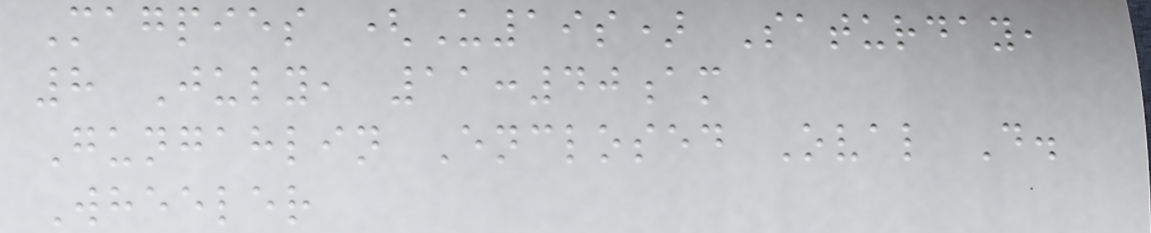Magpies (U19s) Saturday,
8 July, 11:40am
Gungahlin Enclosed Oval D.
Wheeler
